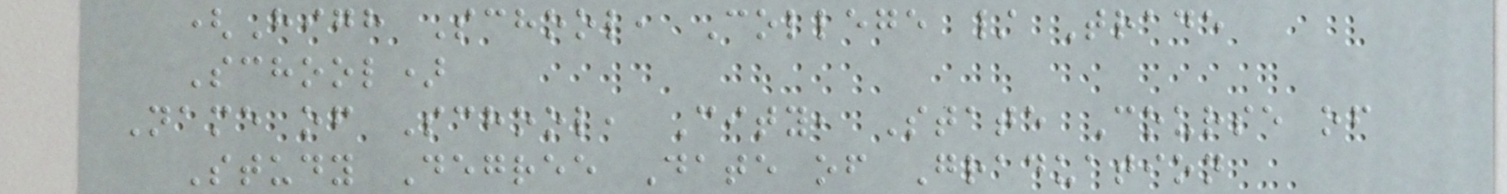(High School, College / Trade
School)
Name of School, City, State Course of
Study Degree Date of Graduation
